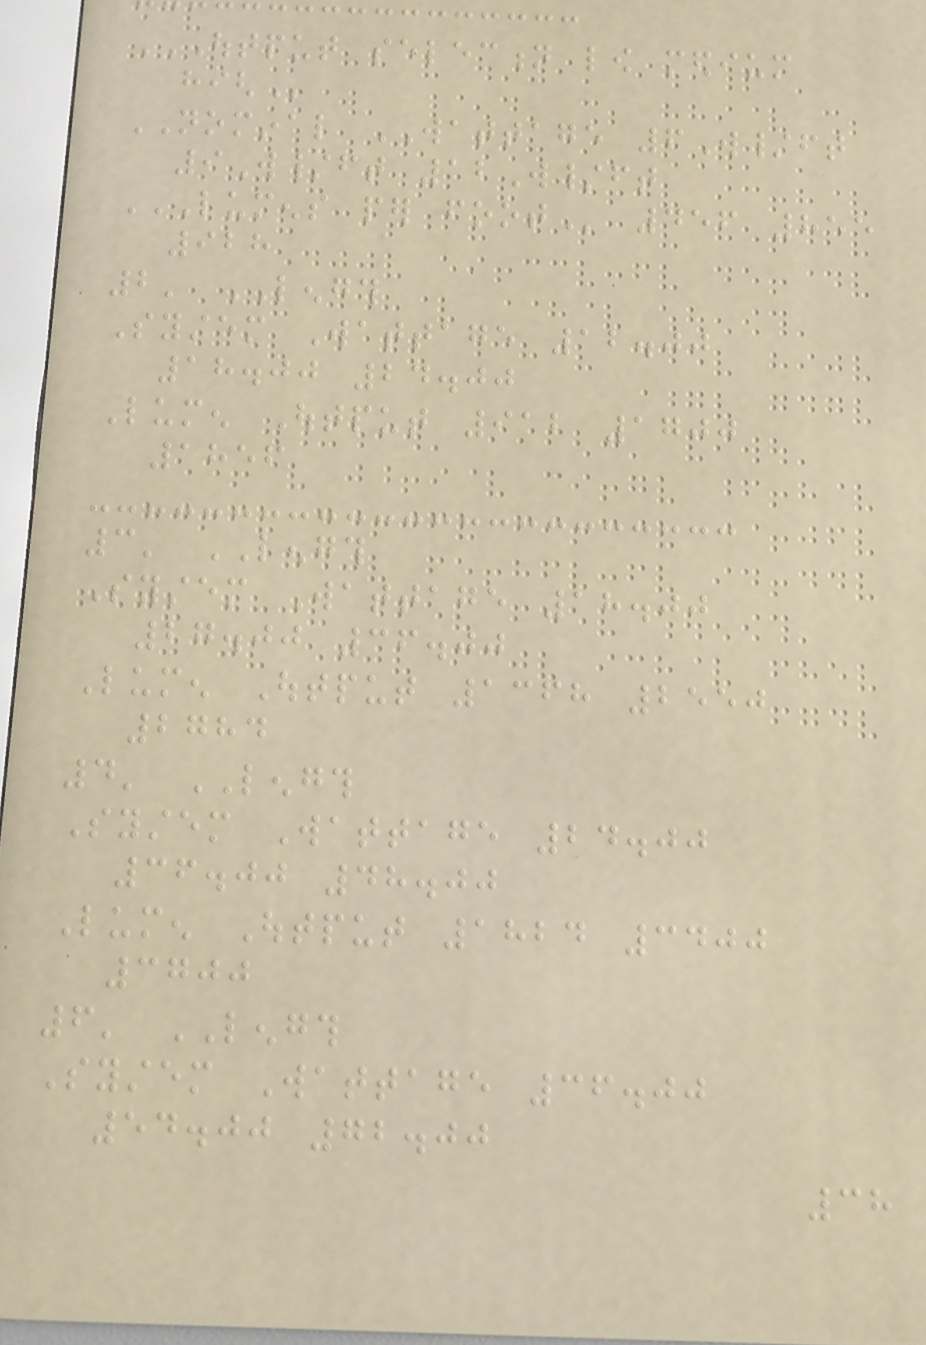OUTPUT SELECTION LOW MEDIUM
HIGH
NOMINAL WATTAGE 6W/ft
9W/ft 12W/ft
LUMENS PER FOOT 456 855
928
2' LENGTH
System Wattage 12.00
18.00 24.00
Lumen Output 912 1700
1856
3' LENGTH
System Wattage 18.00
27.00 36.00
Lumen Output 1368 2550
2784
4' LENGTH
System Wattage 24.00
36.00 48.00
Lumen Output 1824 3400
3700
6' LENGTH
System Wattage 36.00
54.00 72.00
38
